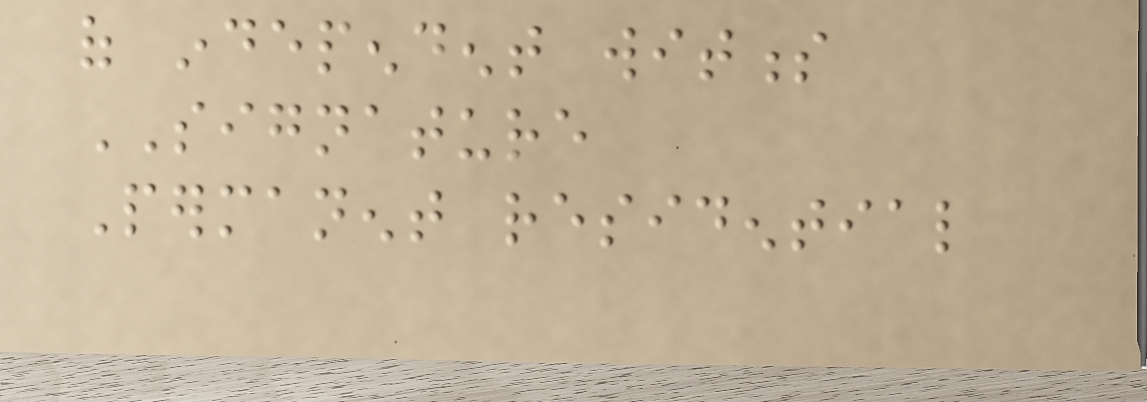of independent witness
SIGNATURE
Permanent residential
